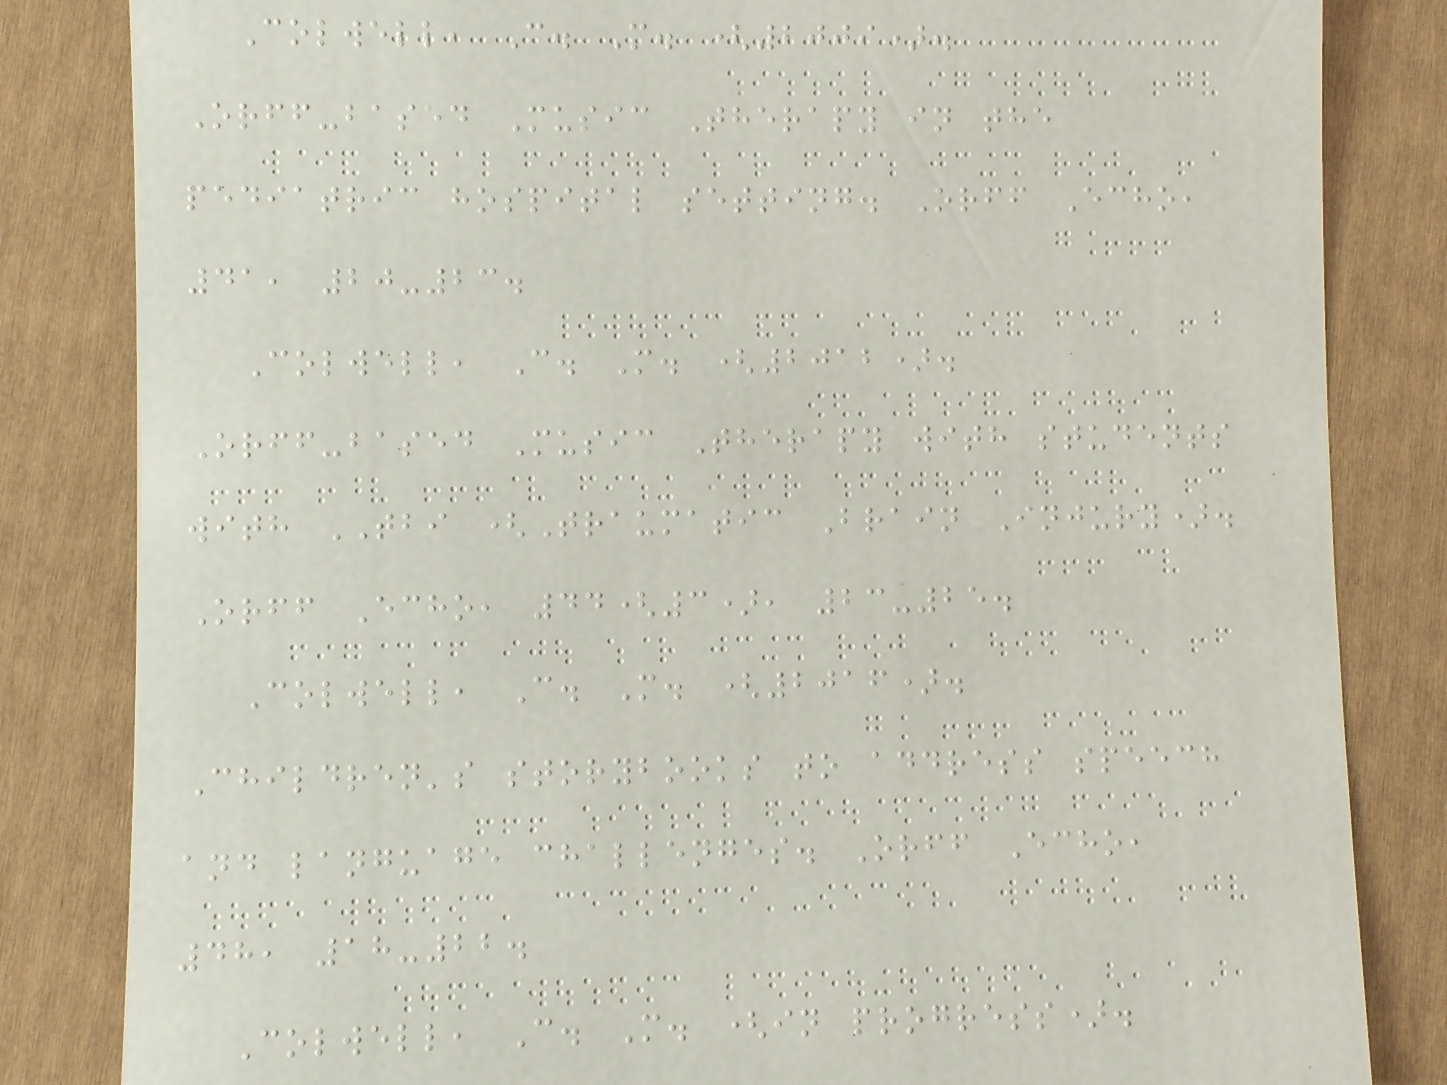Colwell, C. M. (2009).
Orff-based Music Therapy in the
pediatric hospital setting. Orff Echo,
41, 20-23.
Colwell, C. M. (2012).
Orff-based Music Therapy with students
with TBI (Traumatic Brain Injury).
Orff Echo, 44(3), 23-25.
Colwell, C. M. (2016).
Children's storybooks to address speech
and language challenges. Orff Echo,
48, 18-22.
Colwell, C. M. (in progress).
